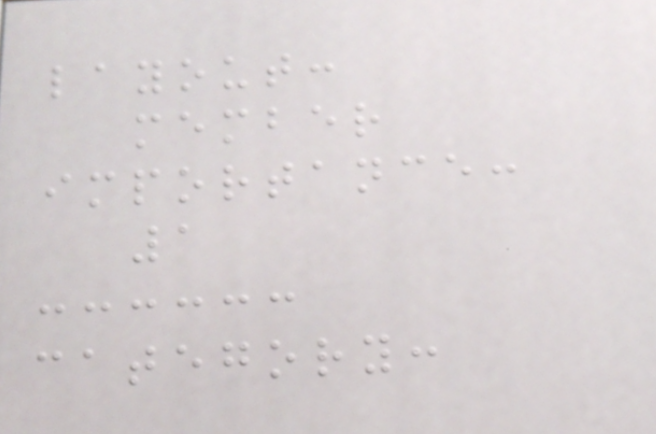layout:
member
importance:
1
category:
